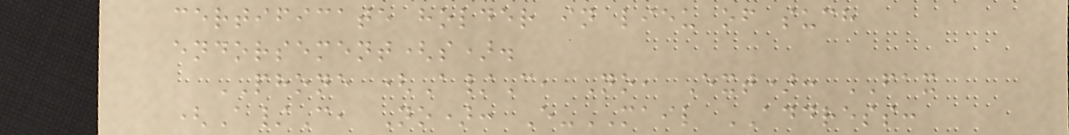certificate holder in lieu of such
endorsement(s).
PHONE (A/C, No, Ext): FAX
(A/C, No): E-MAIL ADDRESS:
